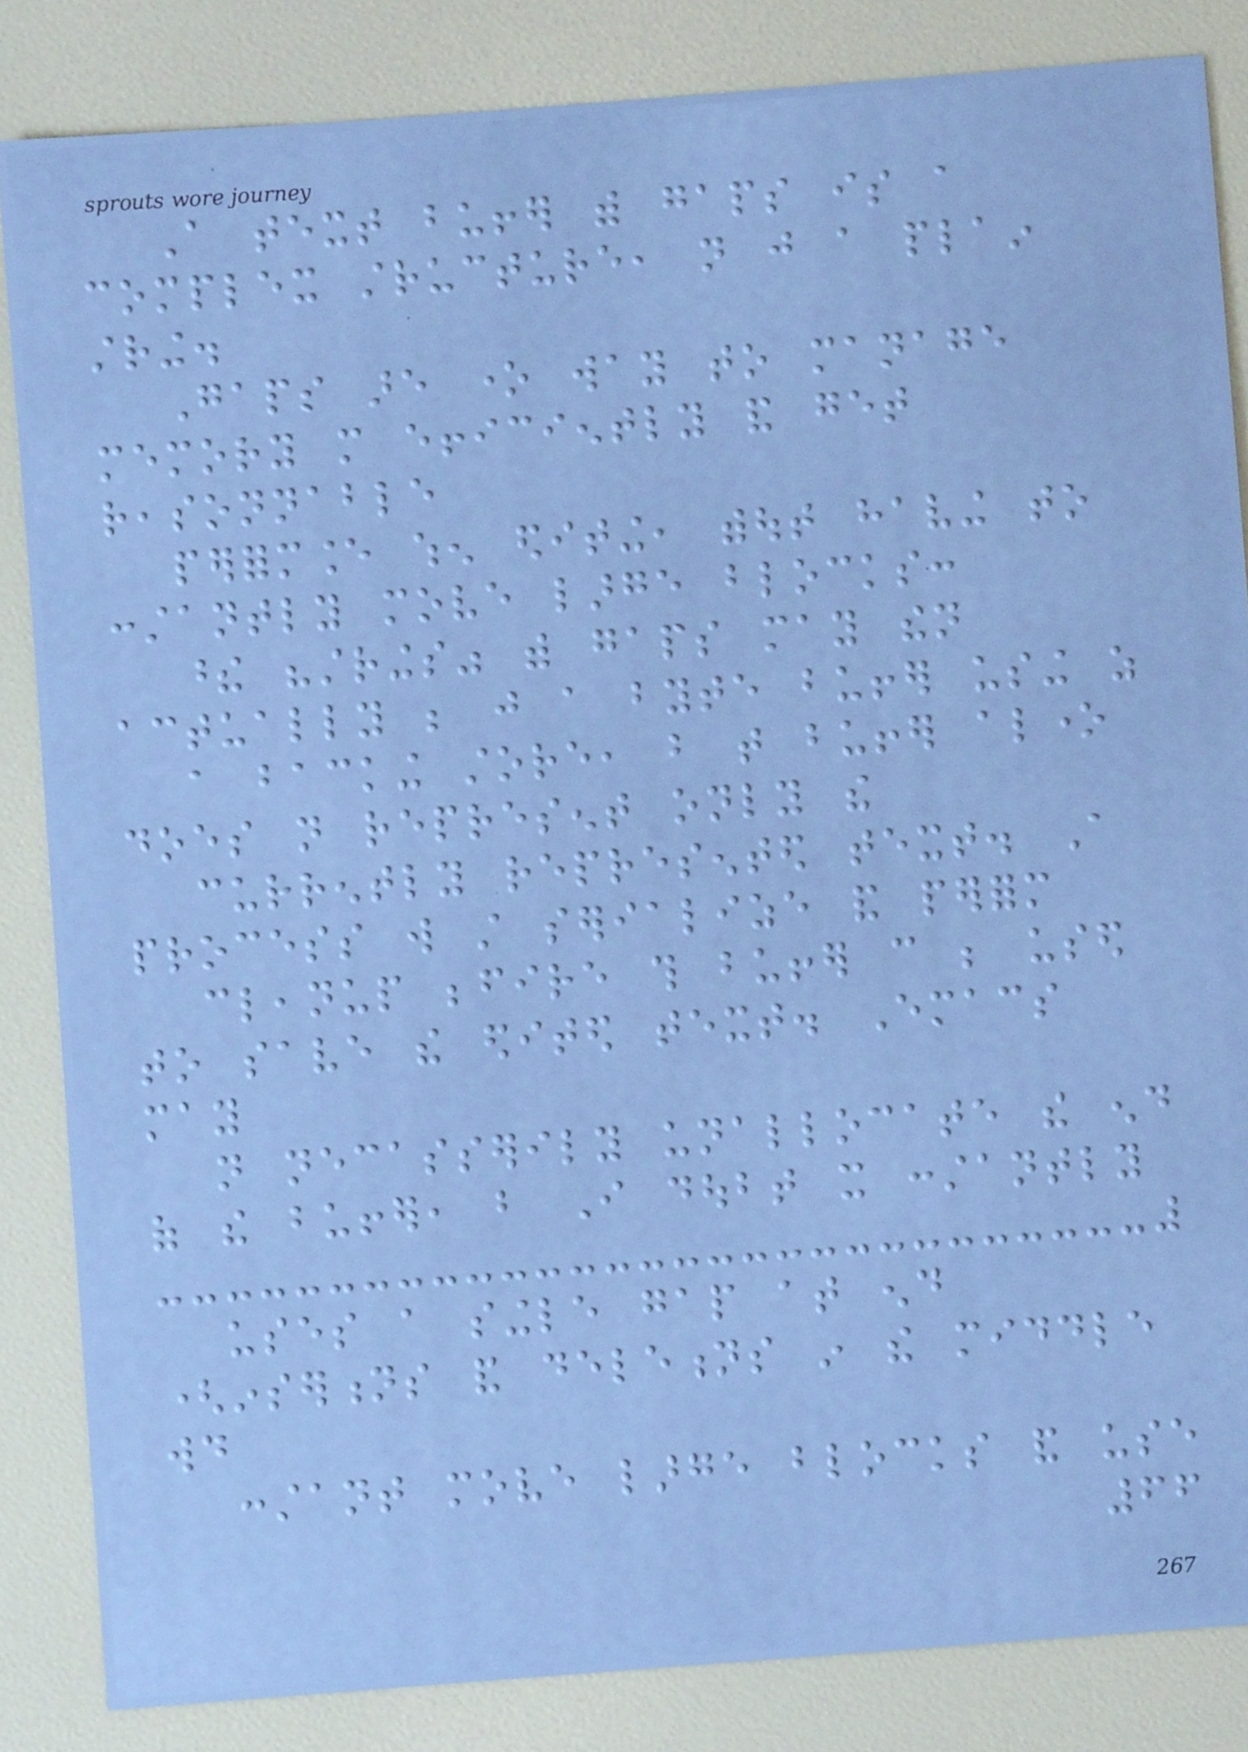A text buffer with gaps is a
complex structure, not just a plain
string.
Gaps are one way to manage
memory more efficiently and get
reasonnable
performance when editing, without having to
constantly move large blocks:
these "strings" with gaps may then
actually be just a byte buffer using as
a backing store, but that buffer alone
does not represent only the
currently represented text. A
process will still serialize and perform
cleanup befire this buffer can be used
to save the edited text. Emacs
may
not necasserily unallocate the end
of the buffer, but I doubt it constantly
uses a single gap at end
(insertions and deletions in the middle
would
constant move large blocks and use
66
